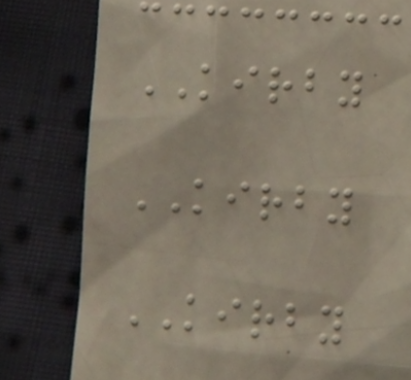KIRBY
KIRBY
KIRBY
